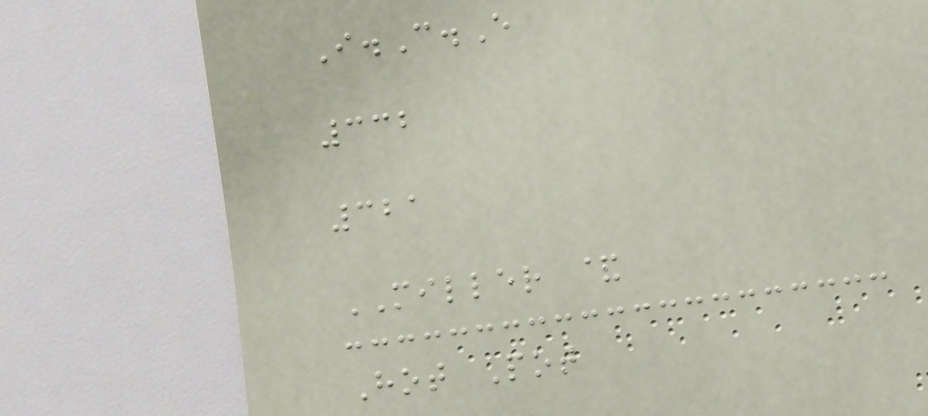I.C.E
332
321
MILLER &
Hot Pot
